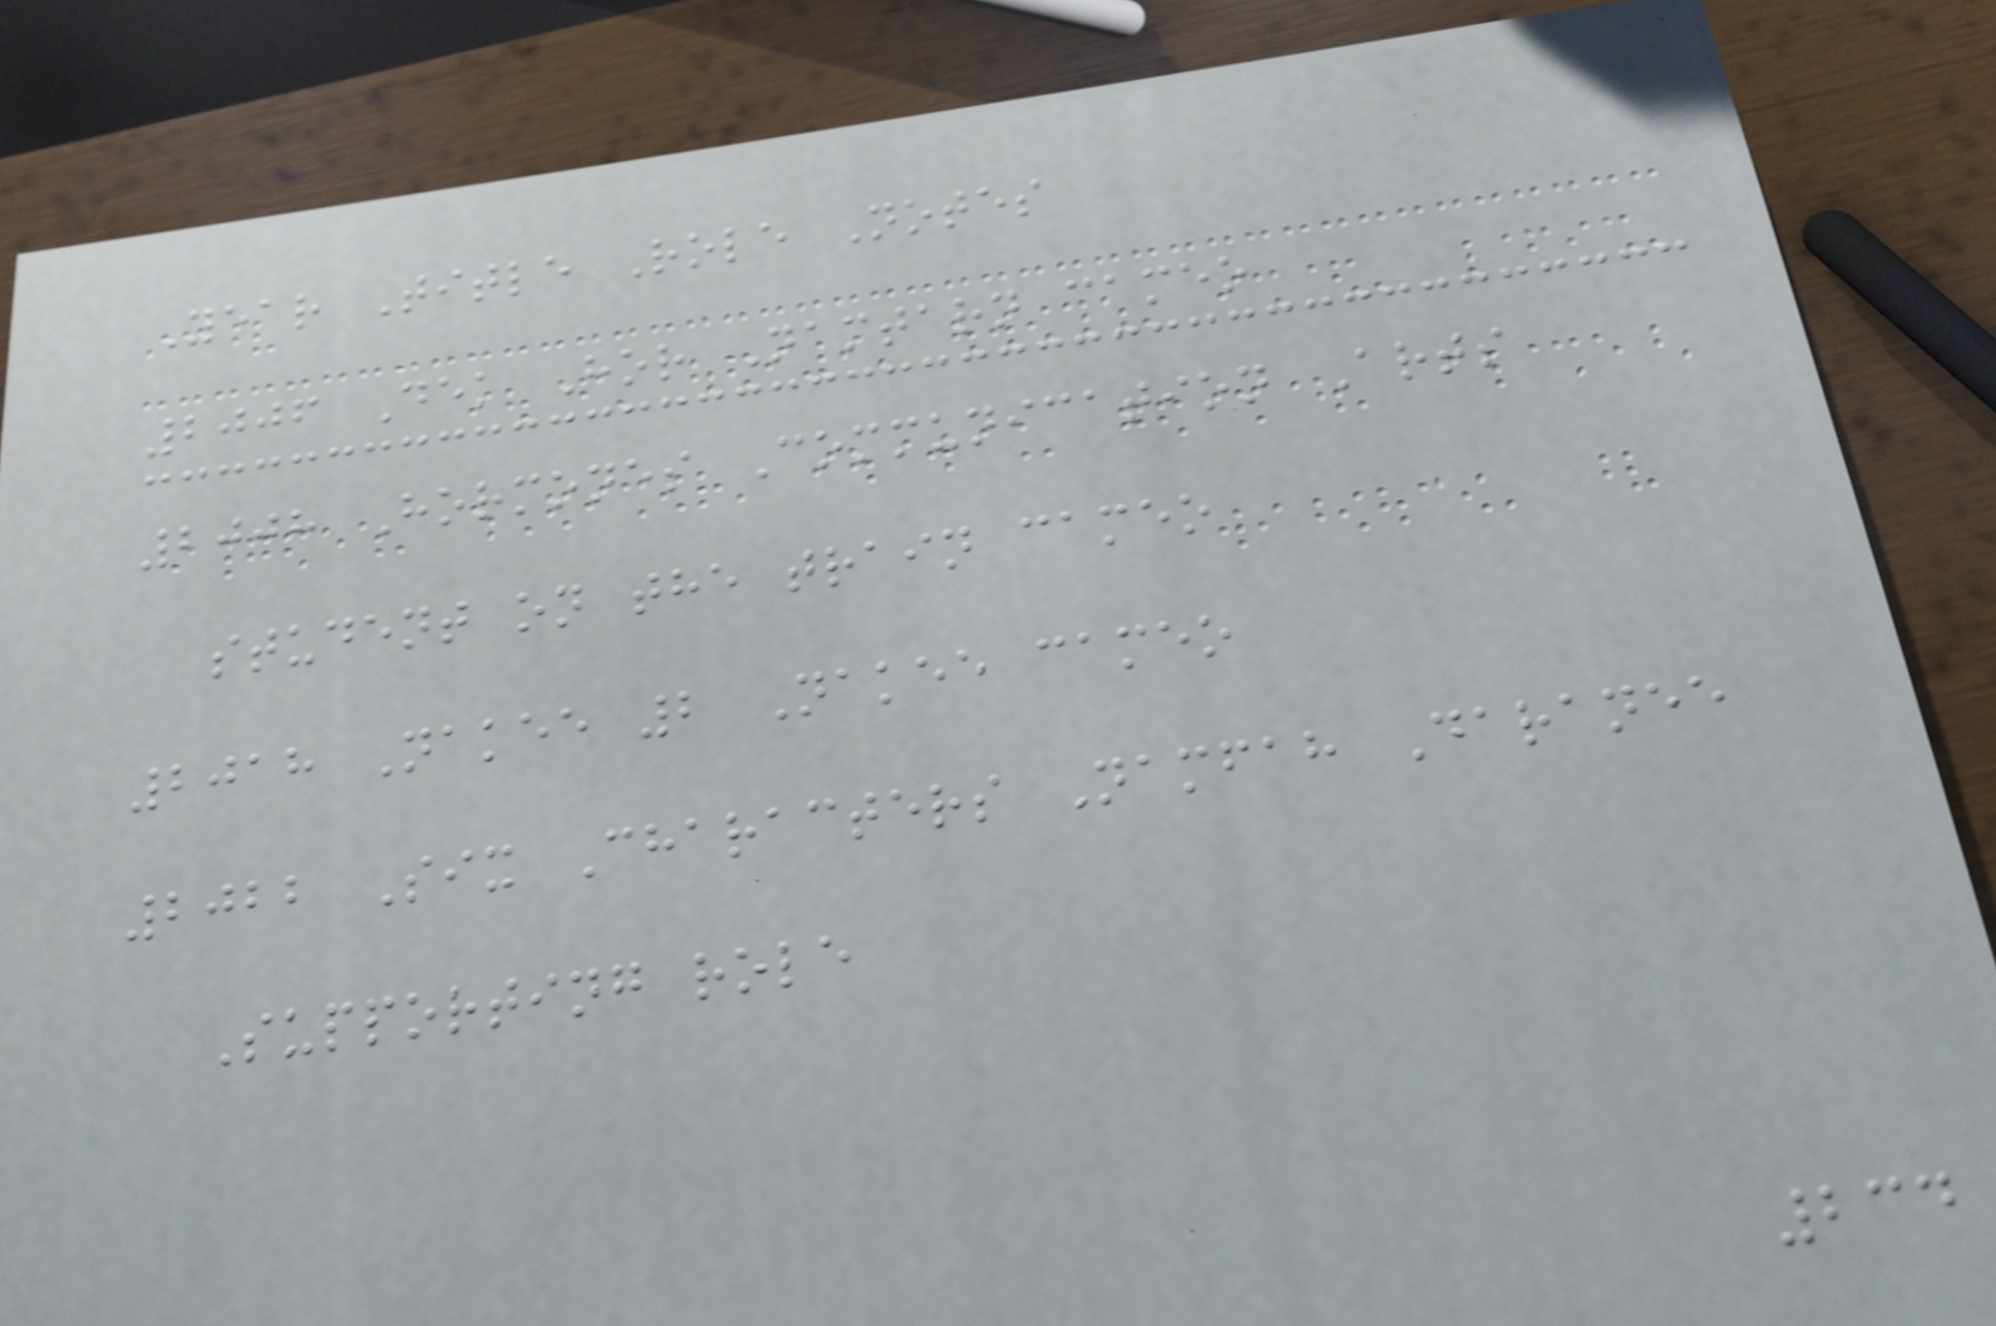Year Title Role Notes
2006 Dek Hor Namtarn cameo
2008 Hormones Communication Arts
student on the train cameo
2018 Nakee 2 Nakee cameo
2022 Six Characters Namfah Daranee
Supporting role
234
